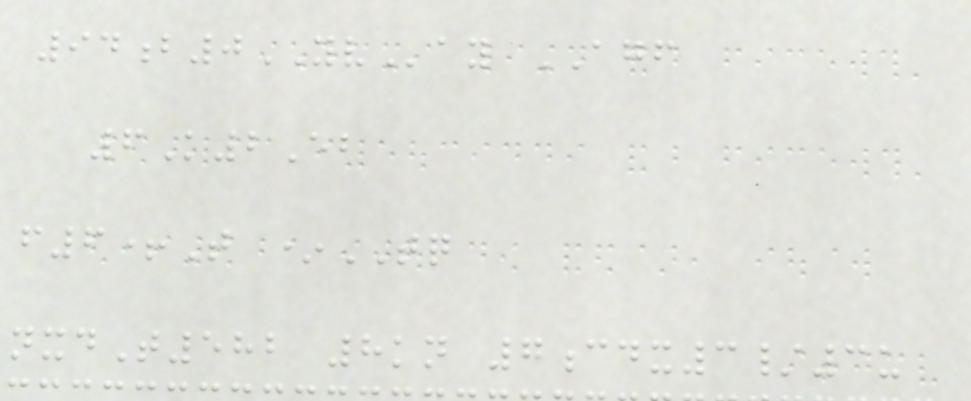94b0YVay AGF
6K2Eb
f6+T *TQ
nxdT582 8kn 7cdx3/3u
